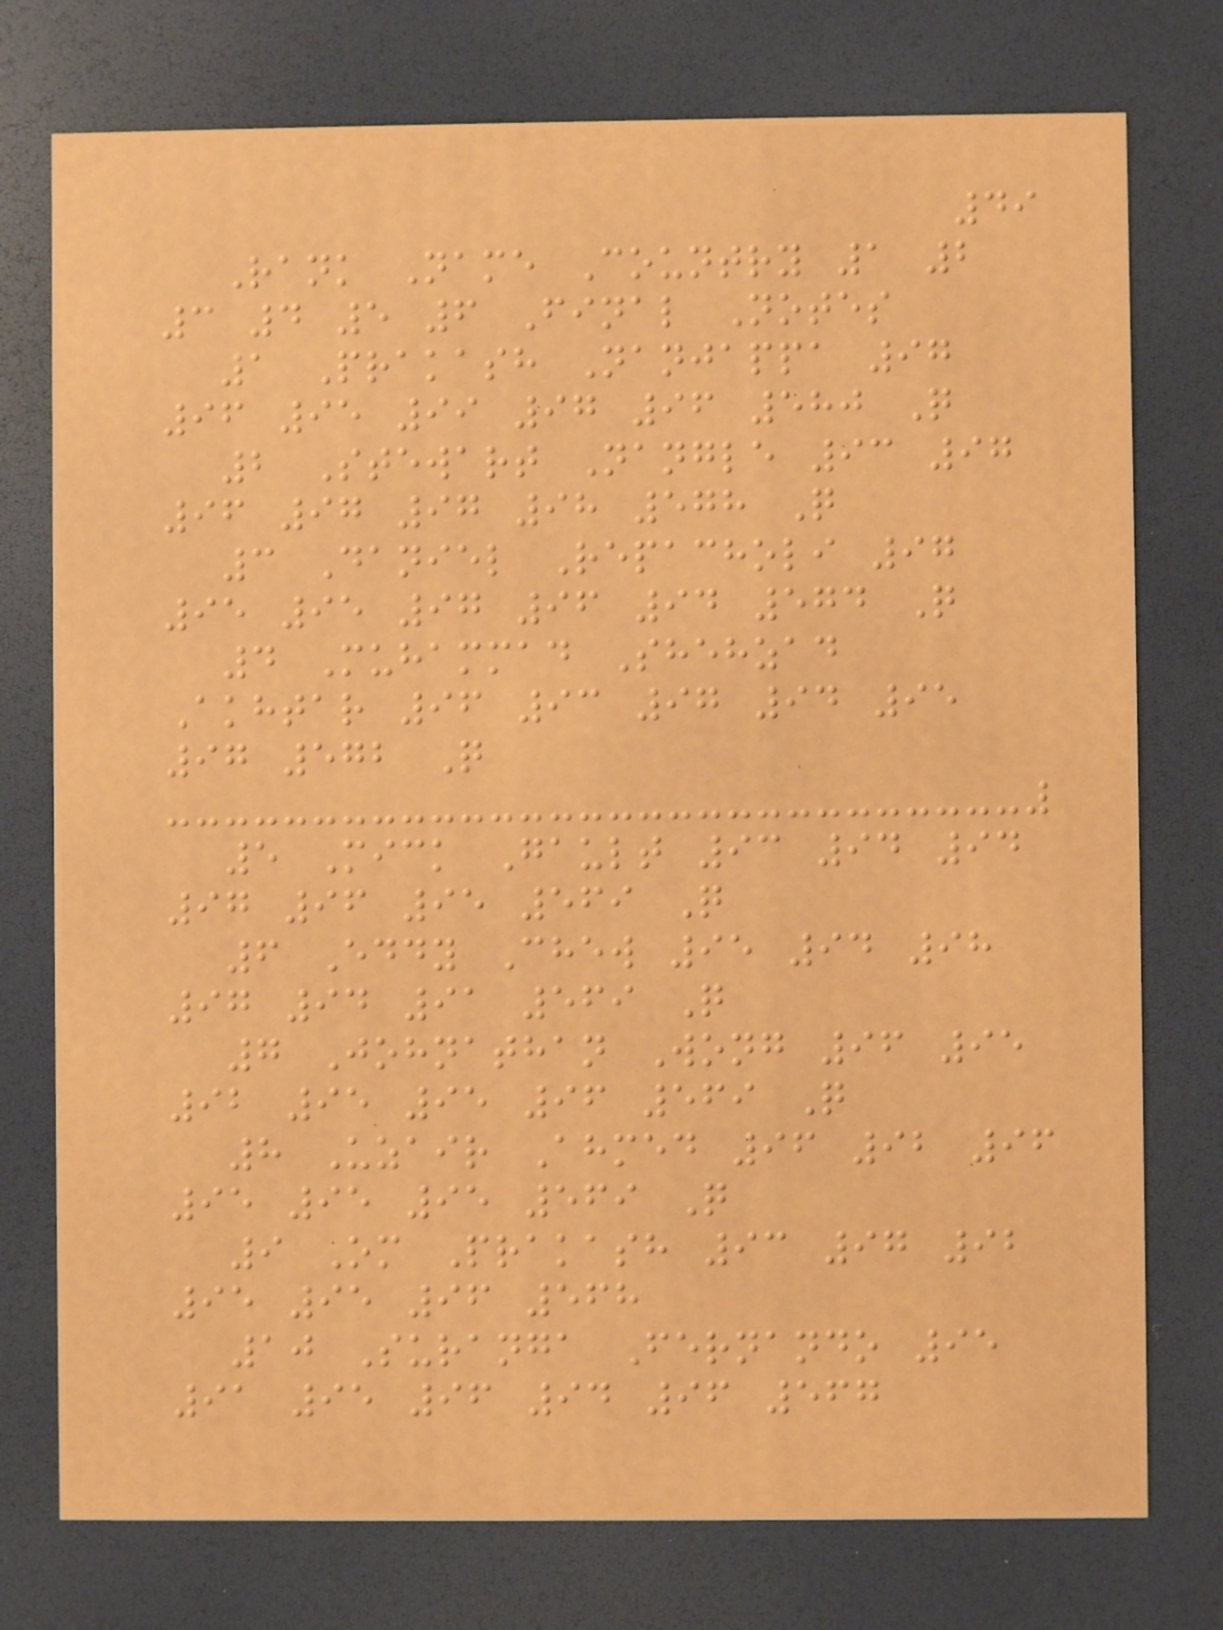49
Rank Name Country 1 2
3 4 5 6 Final Notes
1 Prakash Nanjappa 97
96 95 99 97 96 580 Q
2 Stewart Nangle 93 97
96 97 97 98 578 Q
3 Daniel Repacholi 97
95 95 97 96 94 574 Q
4 Muhammad Shehzad
Akhtar 96 93 97 94 95
97 572 Q
5 Mick Gault 93 94 94
97 96 95 569 Q
6 Eddy Chew 95 94 98
97 94 91 569 Q
7 Johnathan Wong 96 95
92 95 95 96 569 Q
8 Uzair Ahmed 96 92 96
95 95 95 569 Q
9 Om Prakash 93 97 92
95 95 96 568
10 Suranga Fernando 95
91 95 96 94 96 567
